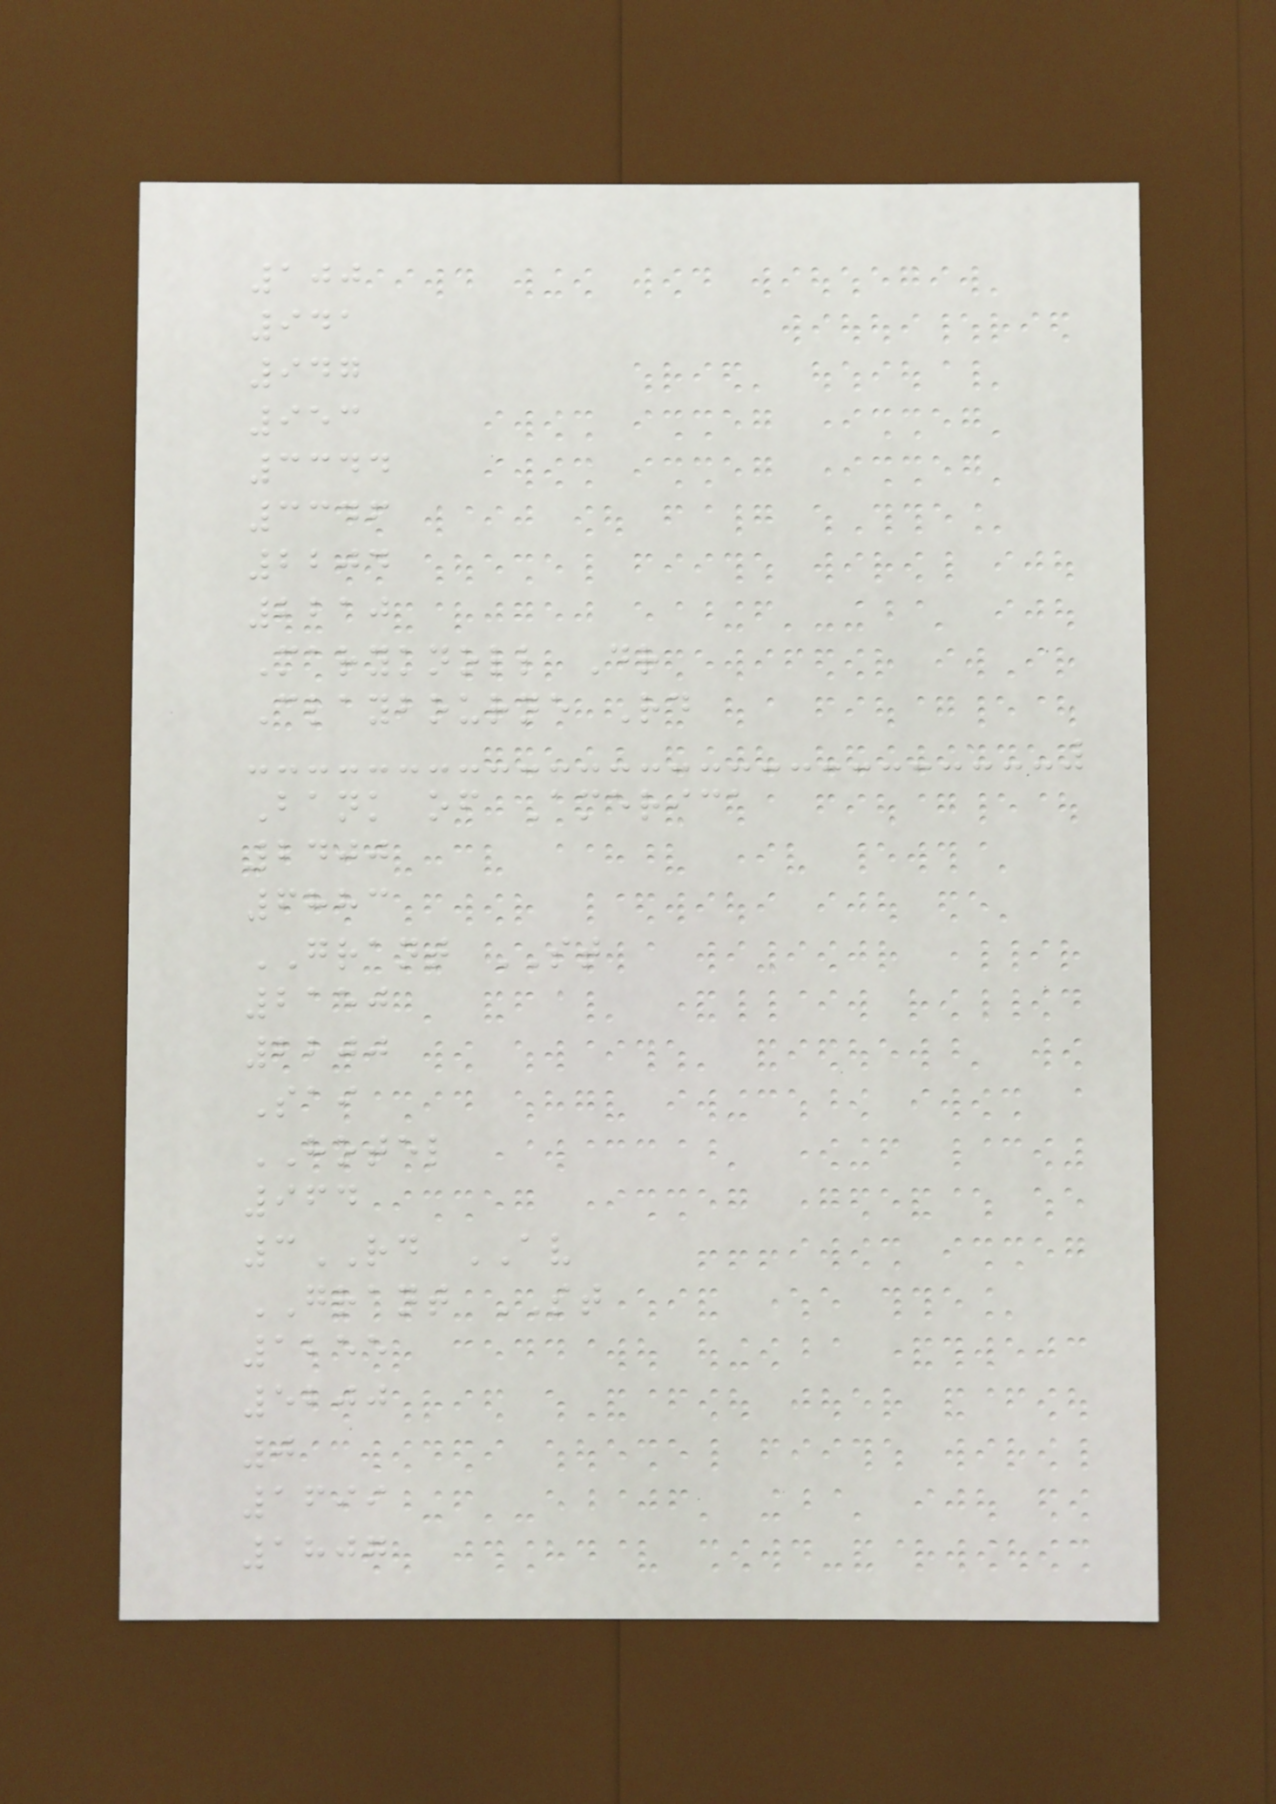100
941
947
953
3344
3346
2204
2210
Maryknoll Dr
Claybourne Rd
Bank of America
2400
6883
GRANT ST
2150
2200
Sai
HOTEL
964
3RD AV
GRANT ST
1255
5200
0
1699
1807
